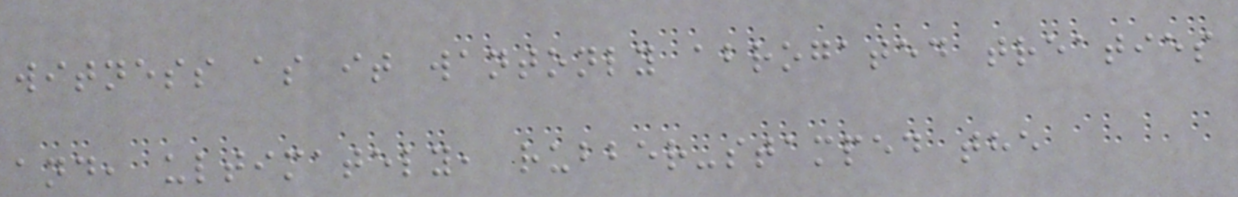witness as it wantonly abrogated treaties
and, ultimately, rubber-stamped the
